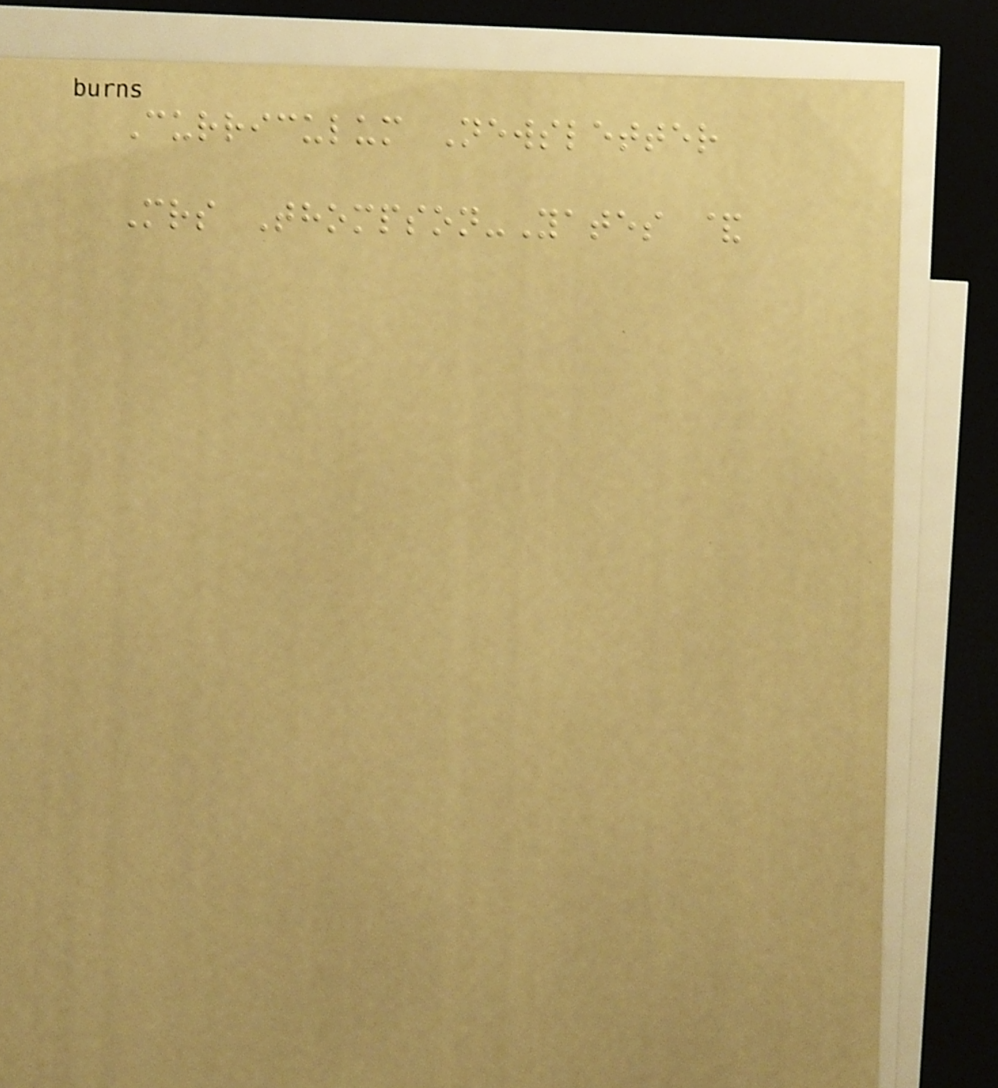Curriculum Newsletter
Mrs Thompson-Yates &
